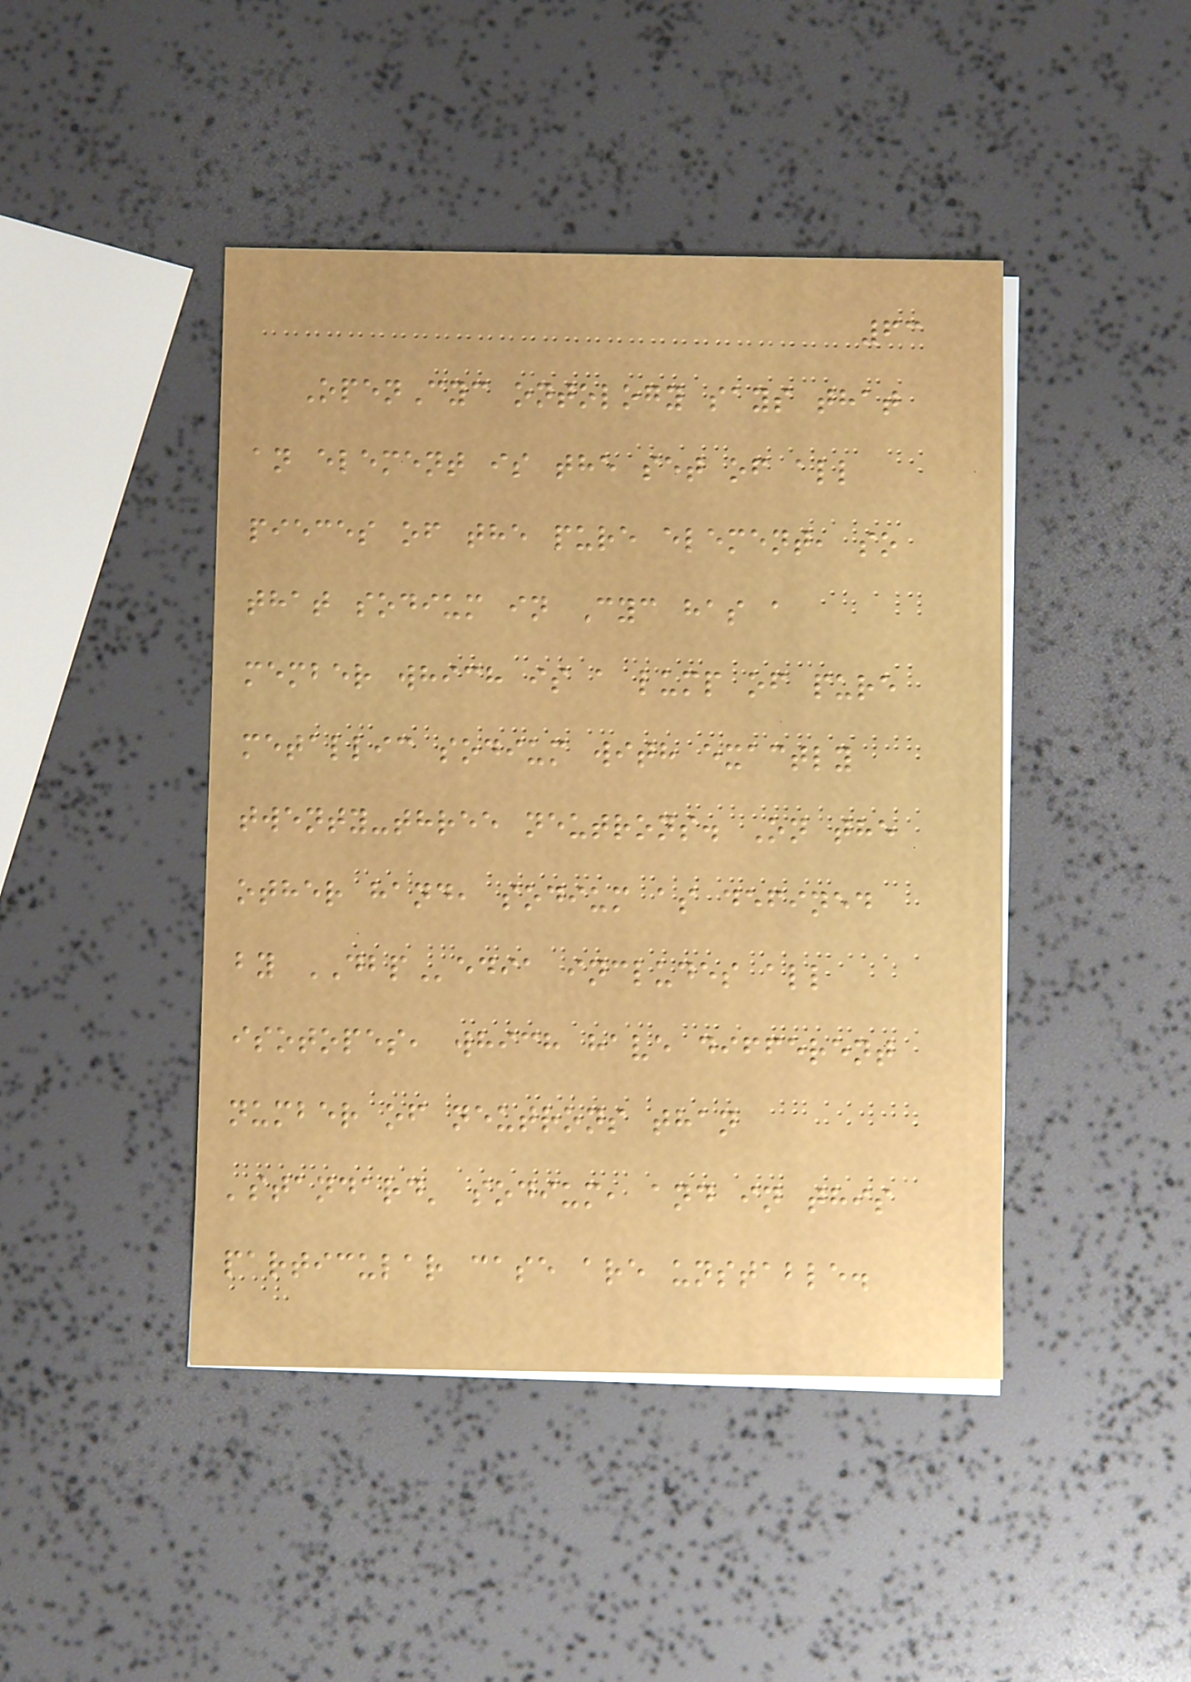63
OpenCyc ontology says that
an element is the set of all
pieces of the pure element, so
that sodium in Cyc has a
member which is a lump of pure
metallic sodium with exactly
twenty-three neutrons. On the
other hand, sodium as defined
by DBPedia includes all
isotopes, which have different
number of neutrons than
'standard' sodium, and in this
particular case are unstable.
